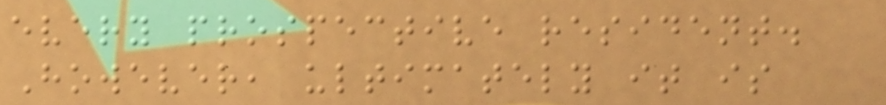every prospective resident.
However, ultimately it is
